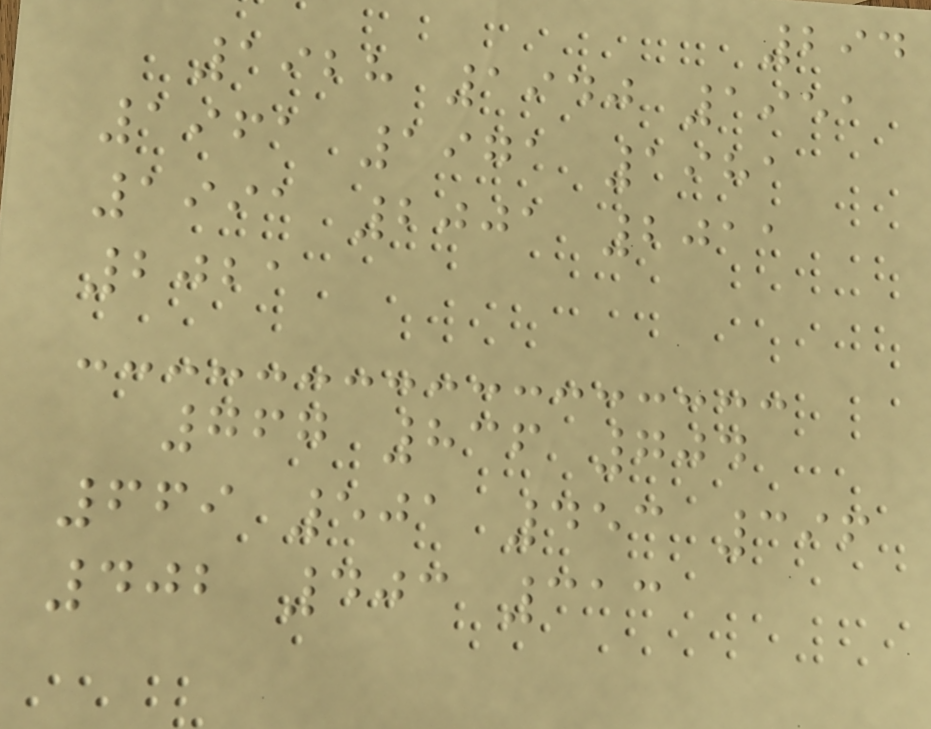294
1928 1940 1951
1961 1971 1981
1991 2001 2011
2021
767 836 704
669 501 453 396
402 403 313
